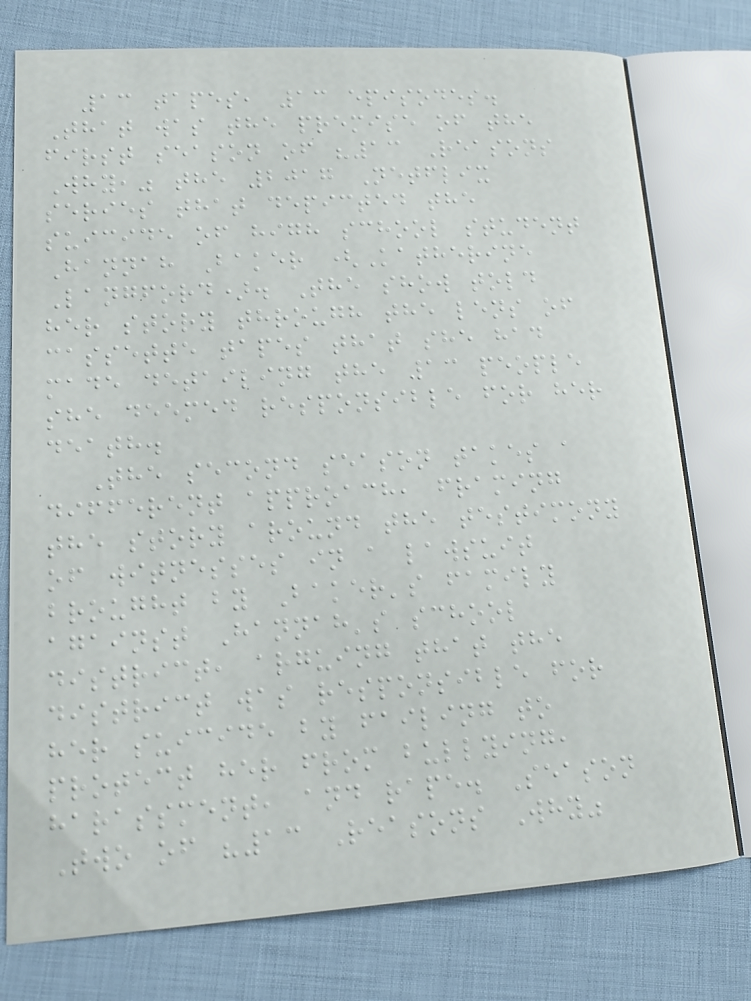13 tapes, 13 episodes.
That was the premise of the
first season of "13 Reasons
Why," the 2017 Netflix
series that depicted the
suicide of high school student
Hannah Baker (Katherine
Langford). The show told
her story through the lens of
cassette tapes that she had
made detailing the 13 people
she deemed responsible for her
death.
The second season takes a
different approach, framing
the story around the testimony
of witnesses in a lawsuit
brought by Baker's family
against Hannah's school
district, arguing that the
district was responsible for
her suicide by failing to
protect her from bullying,
harassment, and rape. Season
Two of "13 Reasons Why"
